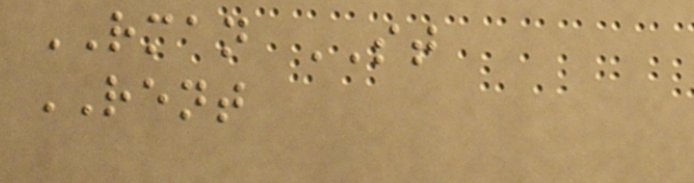RMAN ST
RENT
